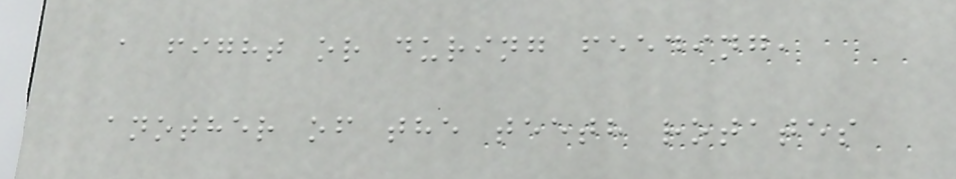a fight or during feeding,
another of the teeth rotates
